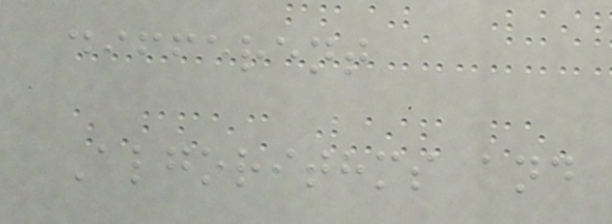different
Algorithms and
